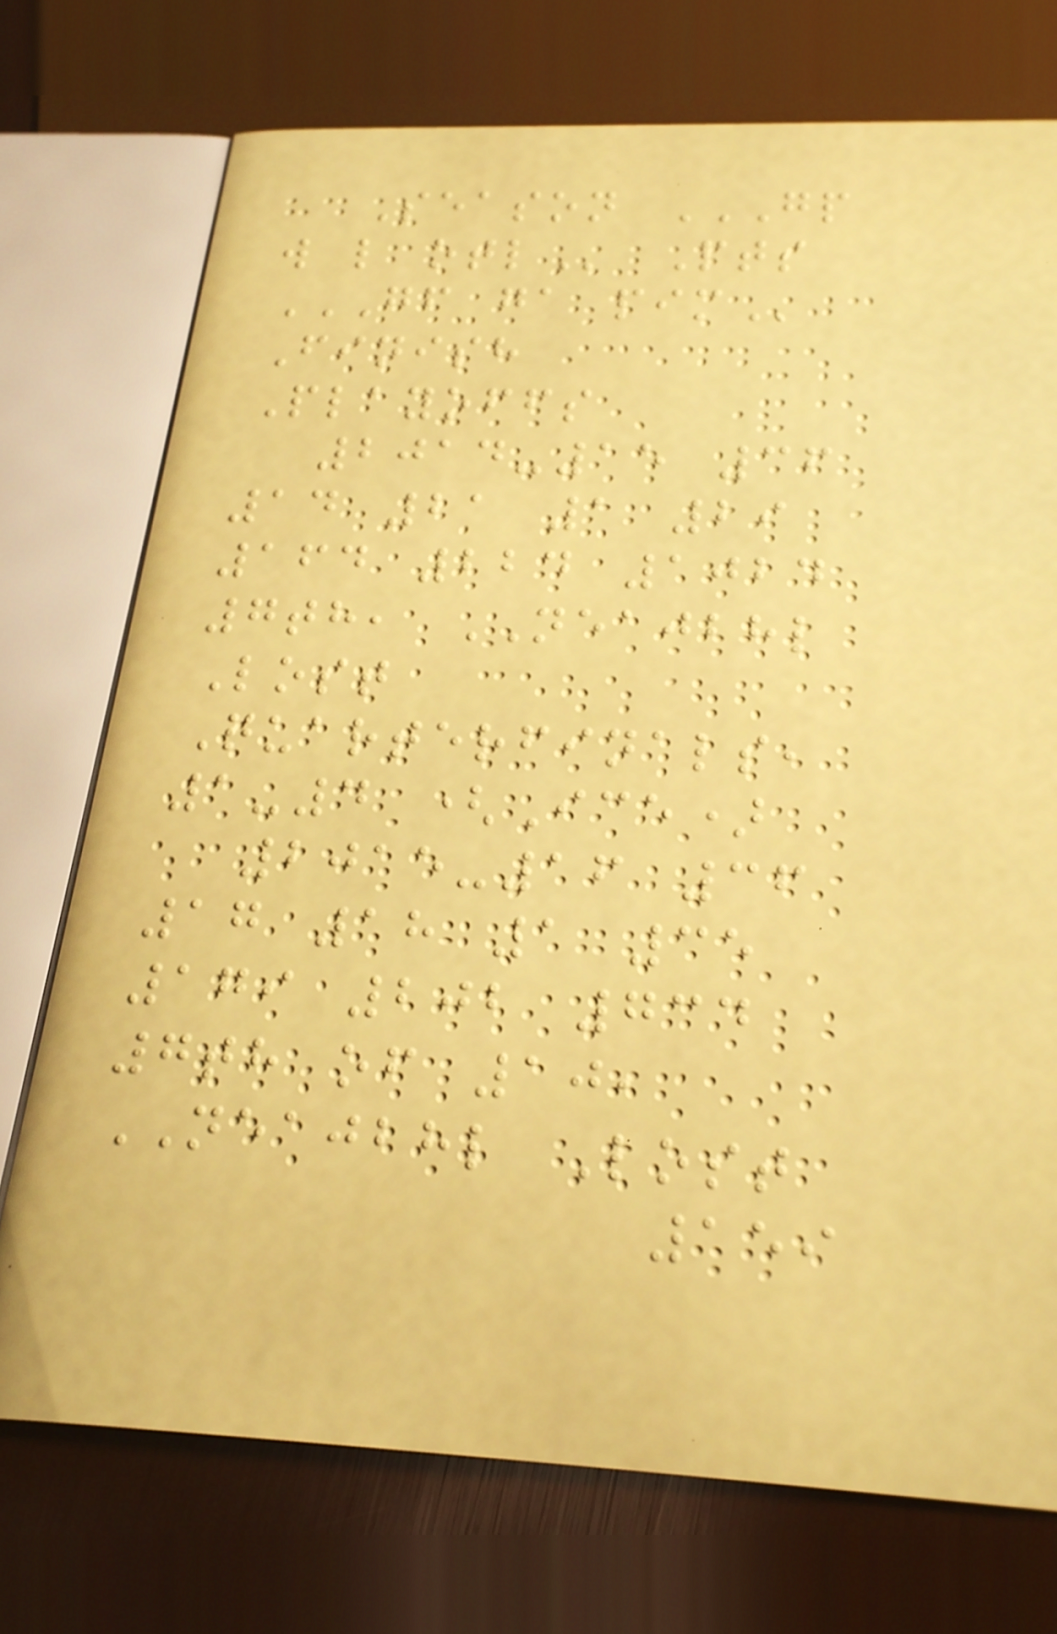Season GP
W L OTL Pts
GF GA PIM
Finish
Playoffs
2014-15 36
14 21 1 29
164 224 1024
7th, NEAJBHL
Lost
Quarterfinals,
1-4 (Ice)
2015-16 36
17 18 1 35
179 202 734
7th of 10,
NEAJBHL Lost
159
